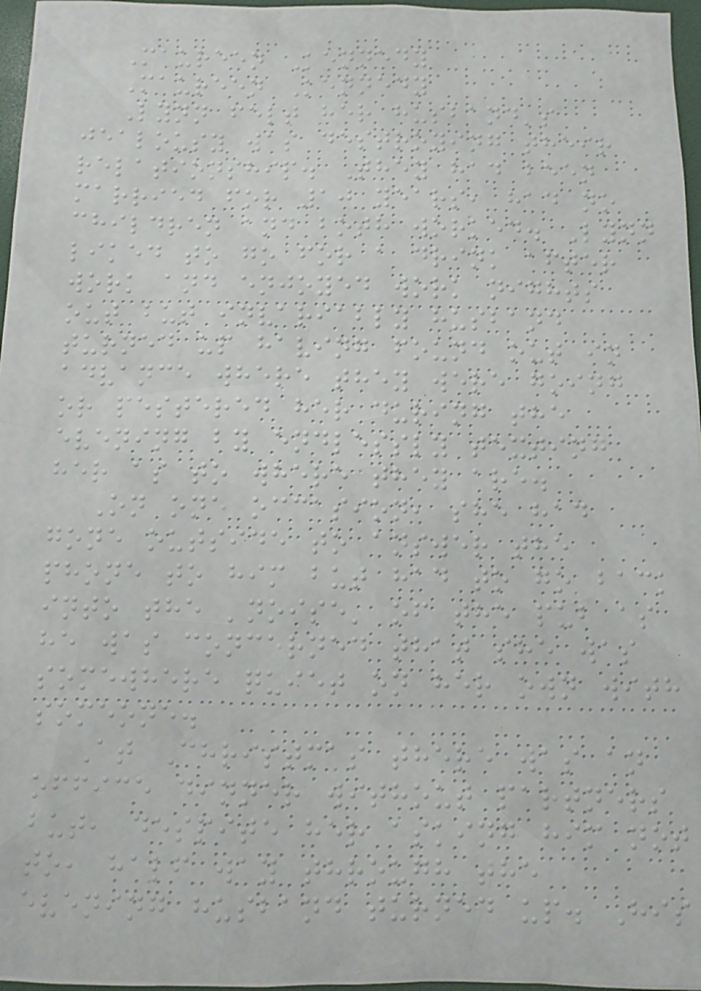Maureen Kennedy
Maureen Kennedy
Lynn felt her husband's
jealousy was destroying their
relationship. They had been
married for 10 years, had no
children and both worked. Lynn
liked to go for a drink after
work and enjoyed work nights
out but invariably husband
turned up having found out in
advance where they were going
or pestered her during the
evening by endlessly texting
her as to where they are.
On one occasion, she had
gone outside to answer the
phone to him but had to go back
into the 'noise' of the pub as
he was concerned that she was
somewhere quiet on her own with
someone.
At Christmas there was an
office dinner without partners
but, despite her asking him not
to, half way through the
evening husband turned up. His
